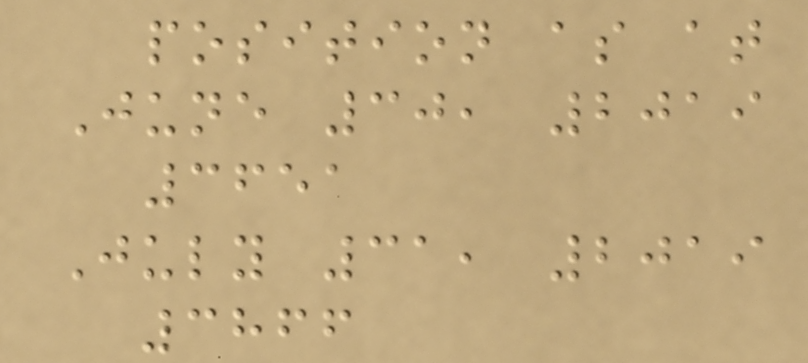position as at
June 30, 2019
3651
July 31, 2019
3866
